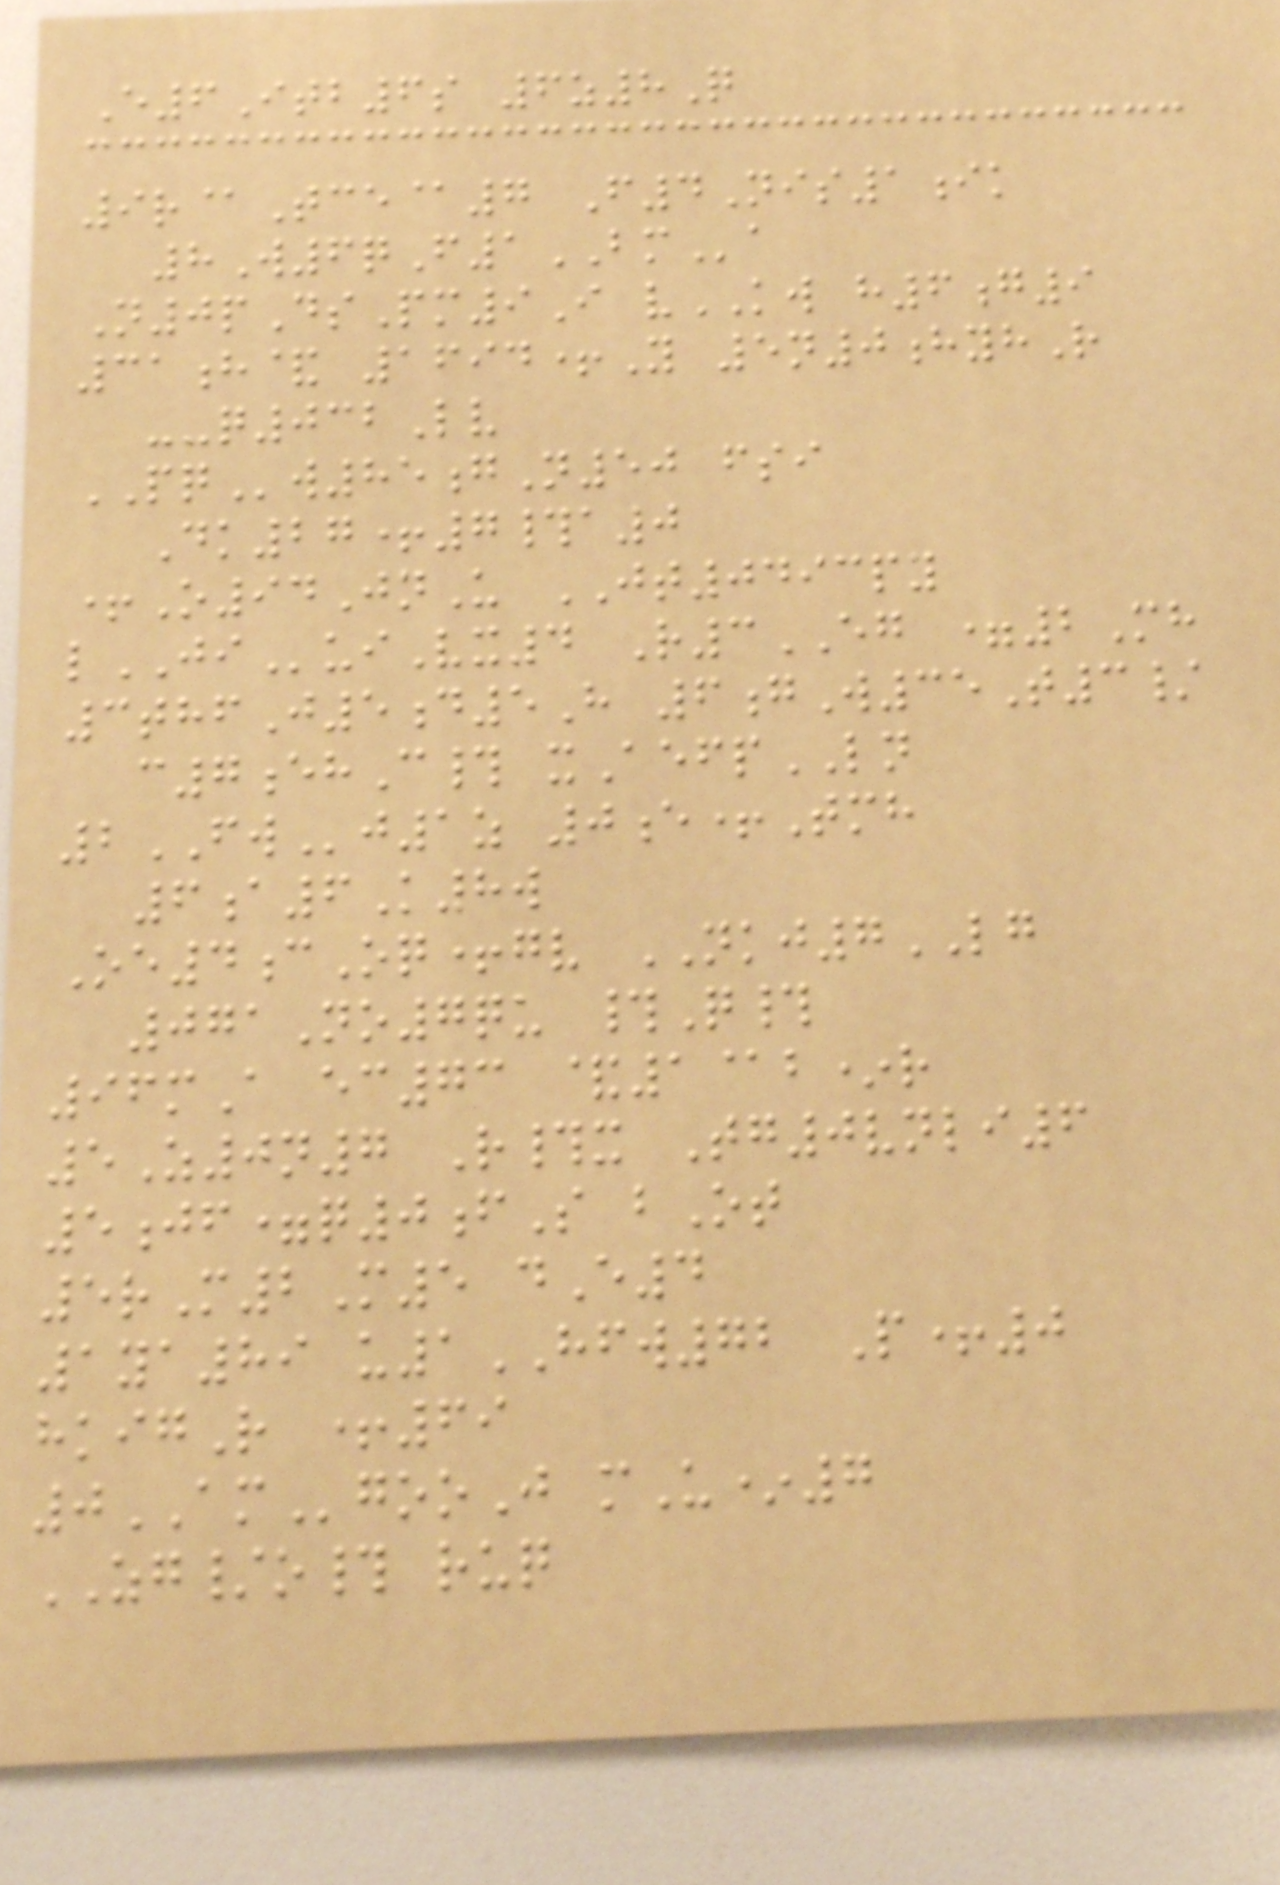E6Itb6s 6z8Q
9r@Tce@7 F4Nis1ik
8W6qF1BMa
N0pDsPm9I vKW h6g9
31h& 1694+Y 5n0hyhR
--q032Lv
PQw85gN50 fsi
Dk27+7#a0
+O94JnU JT0493py
lJIuiVx4 R3EG =2Mh
3thfJ5d5H 6gW35T3/
c7ehC# xAefpLN
2FWj1z 0e+Tmh
6a6K8w
Oe4cOq+gv NKJ7LG
071No7qu #Q#
96mA ec73 &1@b*r
5Z0n7 R#x Tg0vnli6
5jf=q0fS bOt
5rM2M5 dE4
1ya89 u1HFW72 P+0
hkigR +69
0AMgooJ mU*7
ZG/o# ruq
